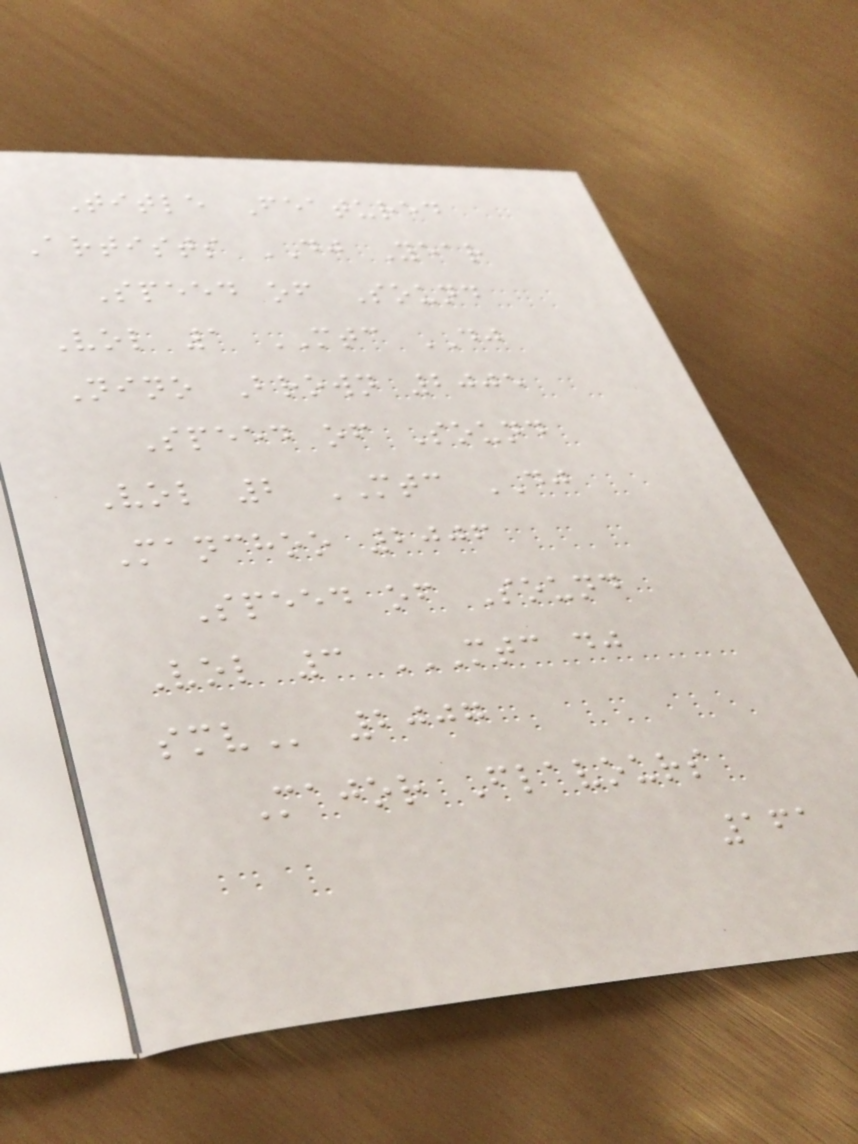Title Featured
Artists DJ Year
Speed of Sound
Vol 1 MTC DJ
Nino Brown 2005
Speed of Sound
Vol 2 MTC DJ
Manchoo 2006
Speed of Sound
Vol 3 MTC DJ
SMV 2007
Major Flavours
161
